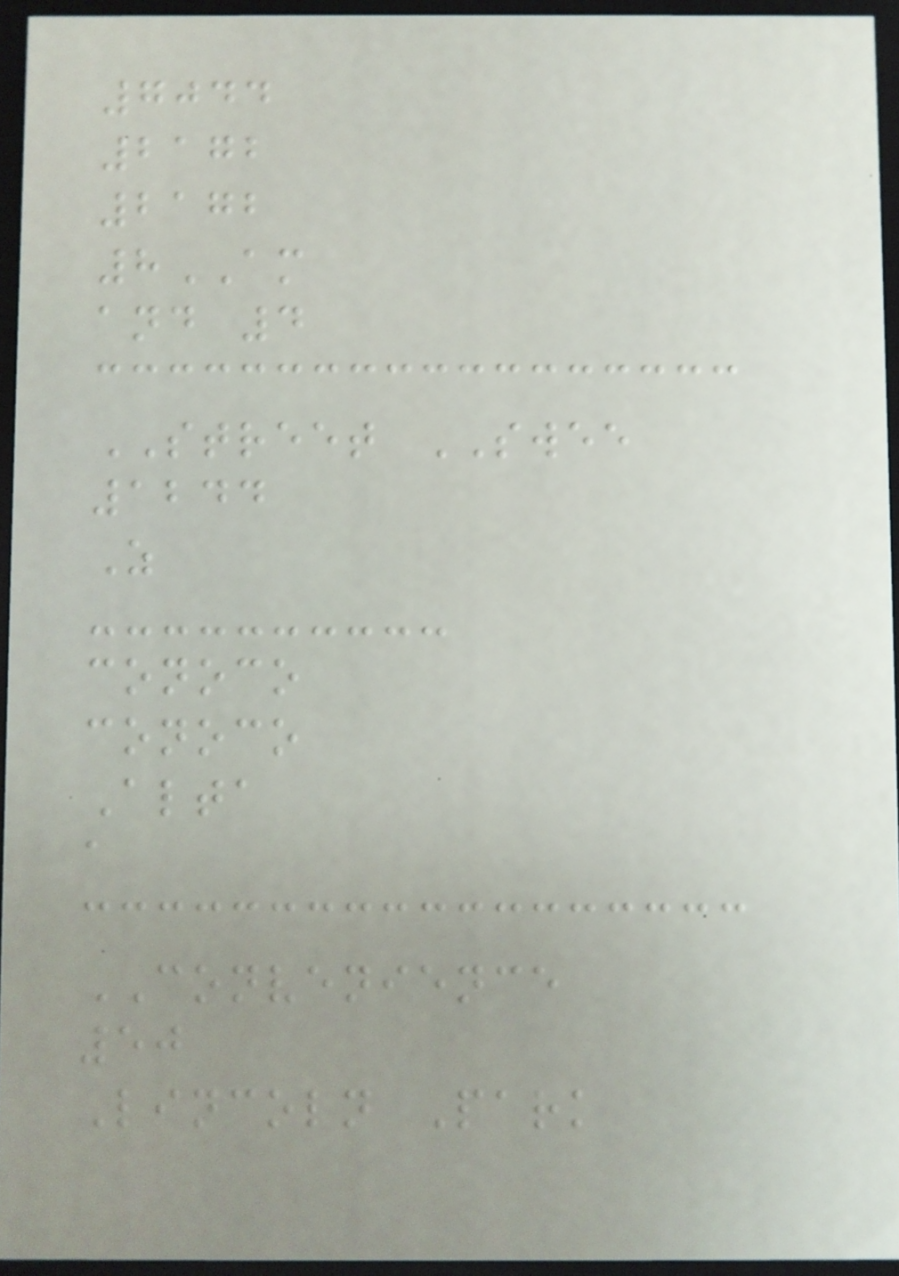7044
2172
2172
8AM
and 4
STREET SWEE
1244
Z
conoco
conoco
Alta
a
CONVENIENCE
50
Lincoln Park
